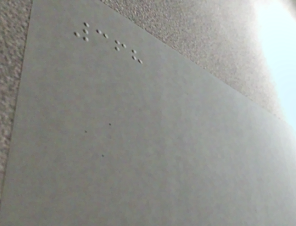368
